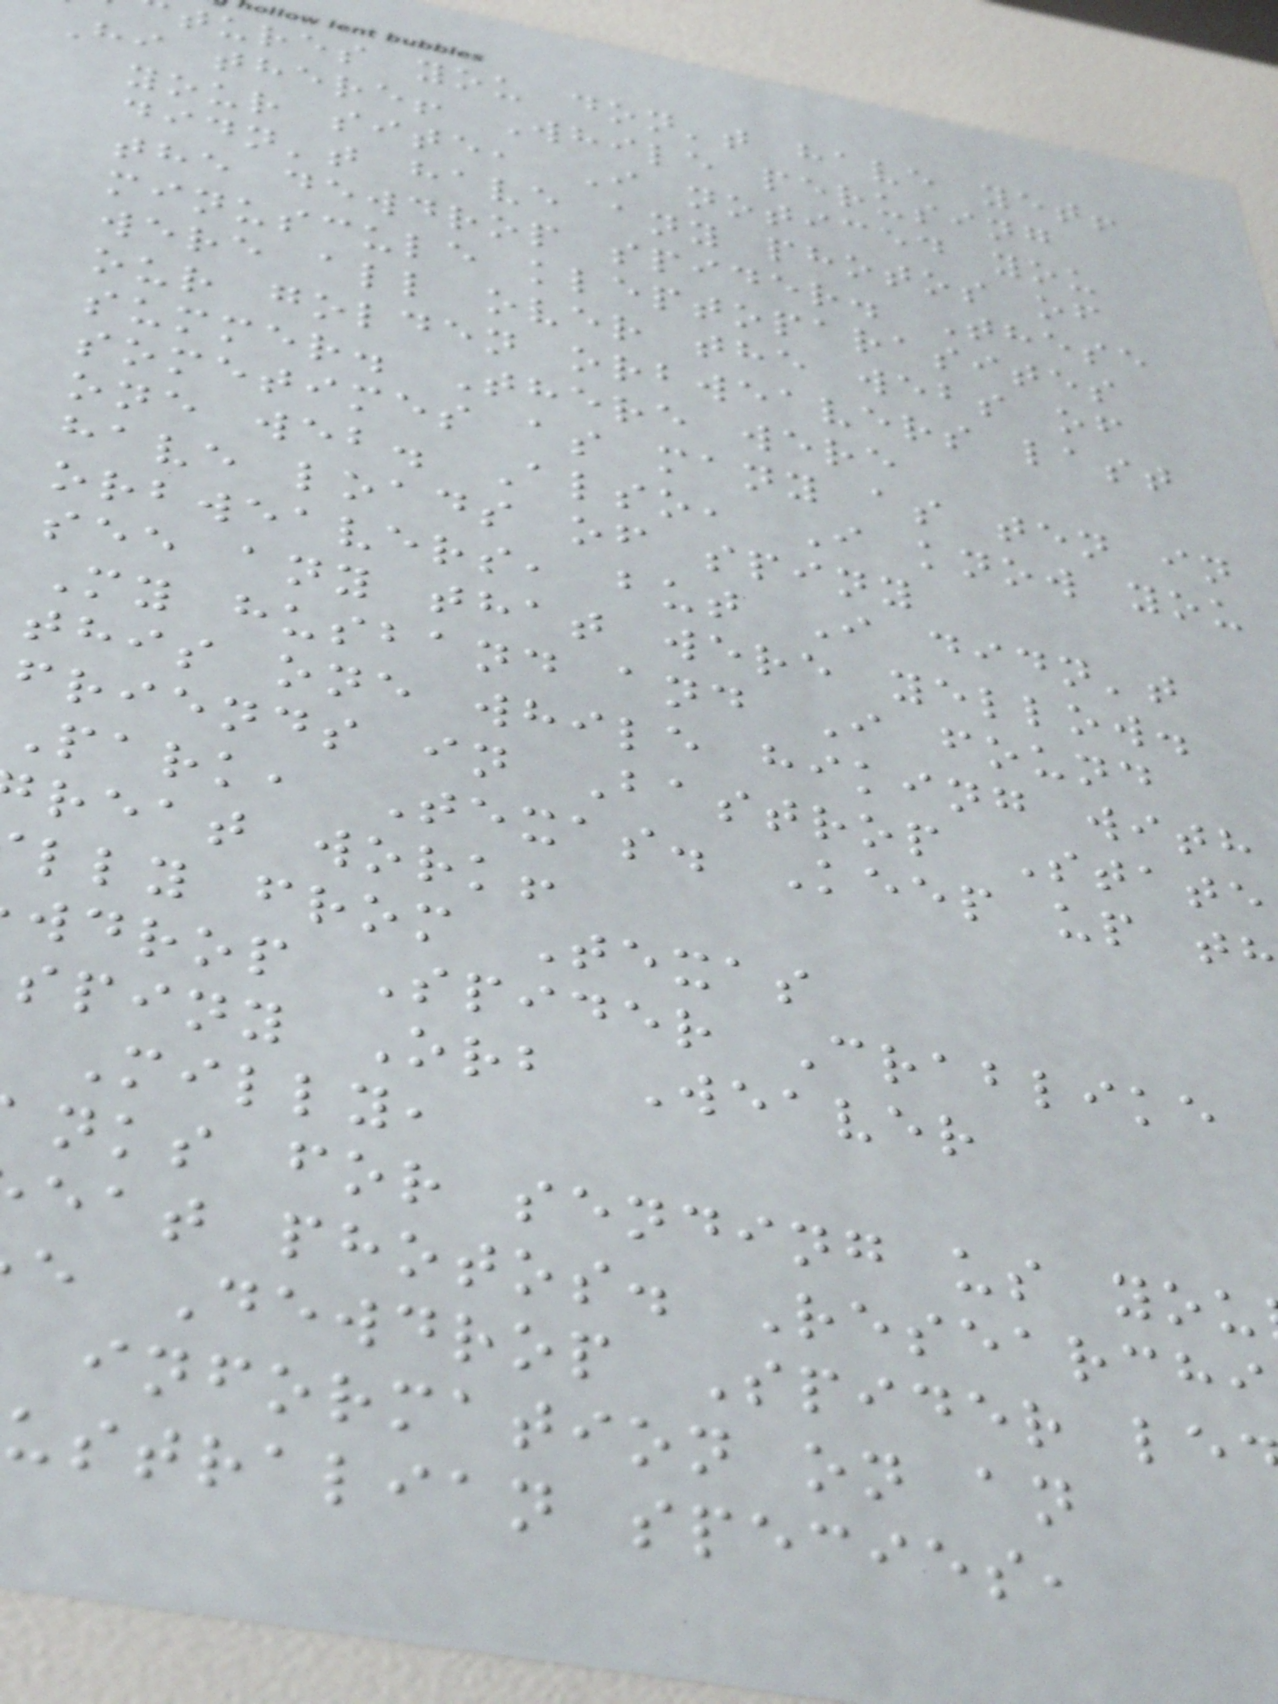tures you don't have yet!
Hi there! While perusing
your site, I noticed you
didn't have any photos of
the dewdrop spider. These
minuscule kleptoparasites
were all over the webs of
our golden orbweavers last
summer. There were
sometimes as many as ten in
one web. Also, I know you
have loads of spiny
orbweavers, but I didn't
see any that were yellow.
My husband and I found
this one while hiking with
friends in Bastrop State
Park, Texas. Keep up th
reat work!
lly from Texas
wdrop Spider Crablike
spiny Orb Weaver
Milly,
nks for sending us you
eat photos. Researchi
e Dewdrop Spider le
information on an
ustralian species,
